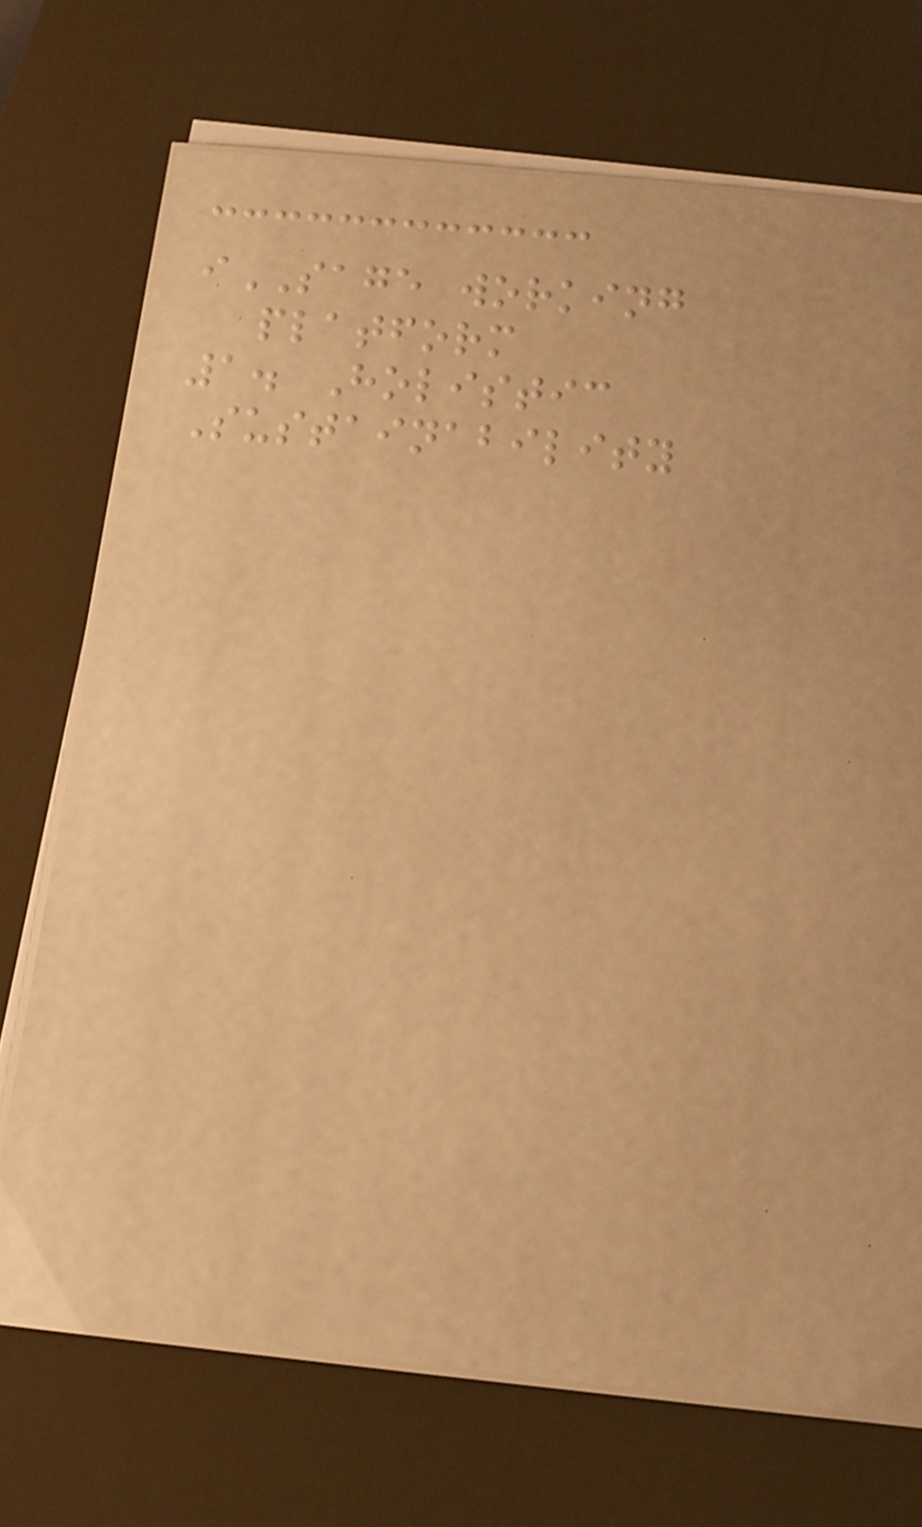iSAGE working
platform
1. Holistic
Sustainability
